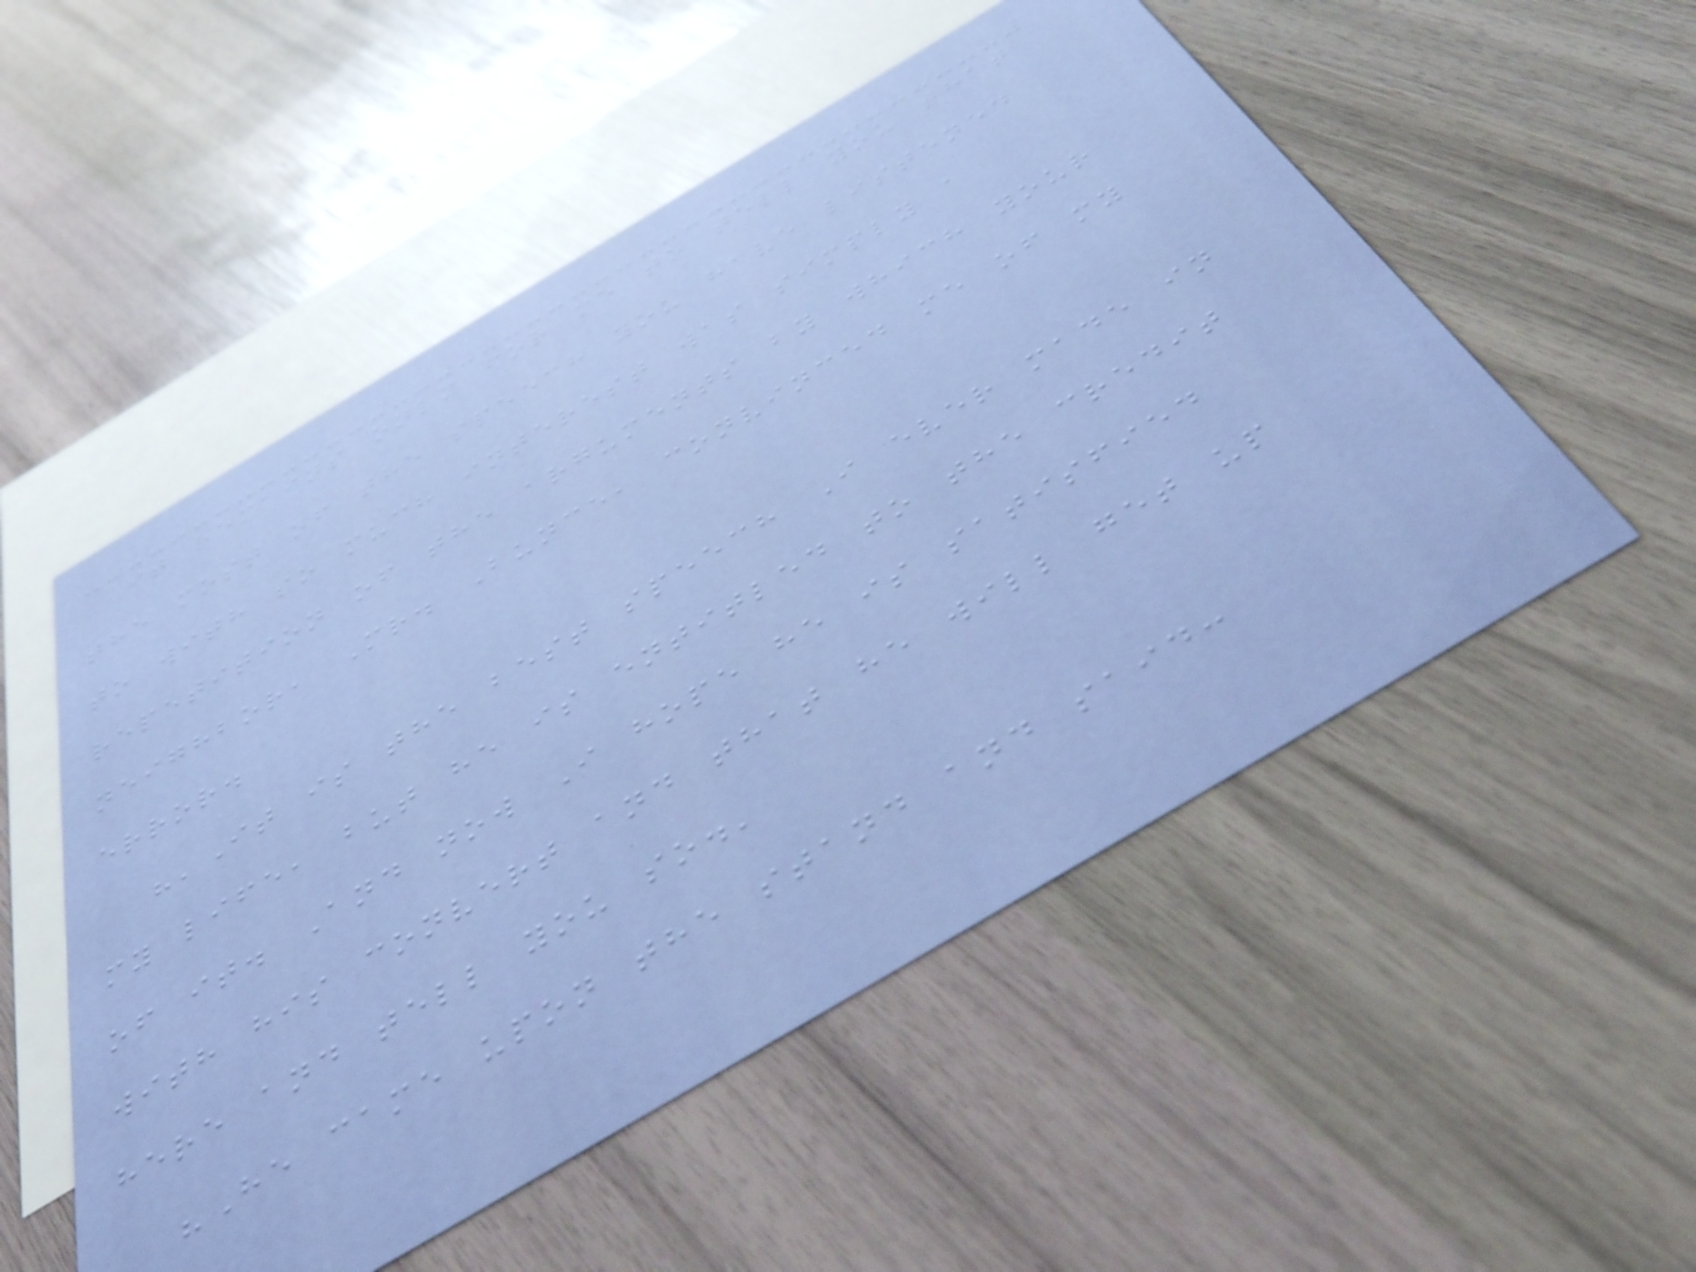it remains only for me to tell you that
the most of the speech you have listened
to with so much interest was simply a
repetition of the arguments by which your
neighbor, Mr. Bunce, convinced me of my
error.
"'It is the best speech I ever made in
my life, but he is entitled to the credit
of it. And now I hope he is satisfied
with his convert and that he will get up
here and tell you so.'
"He came upon the stand and said:
